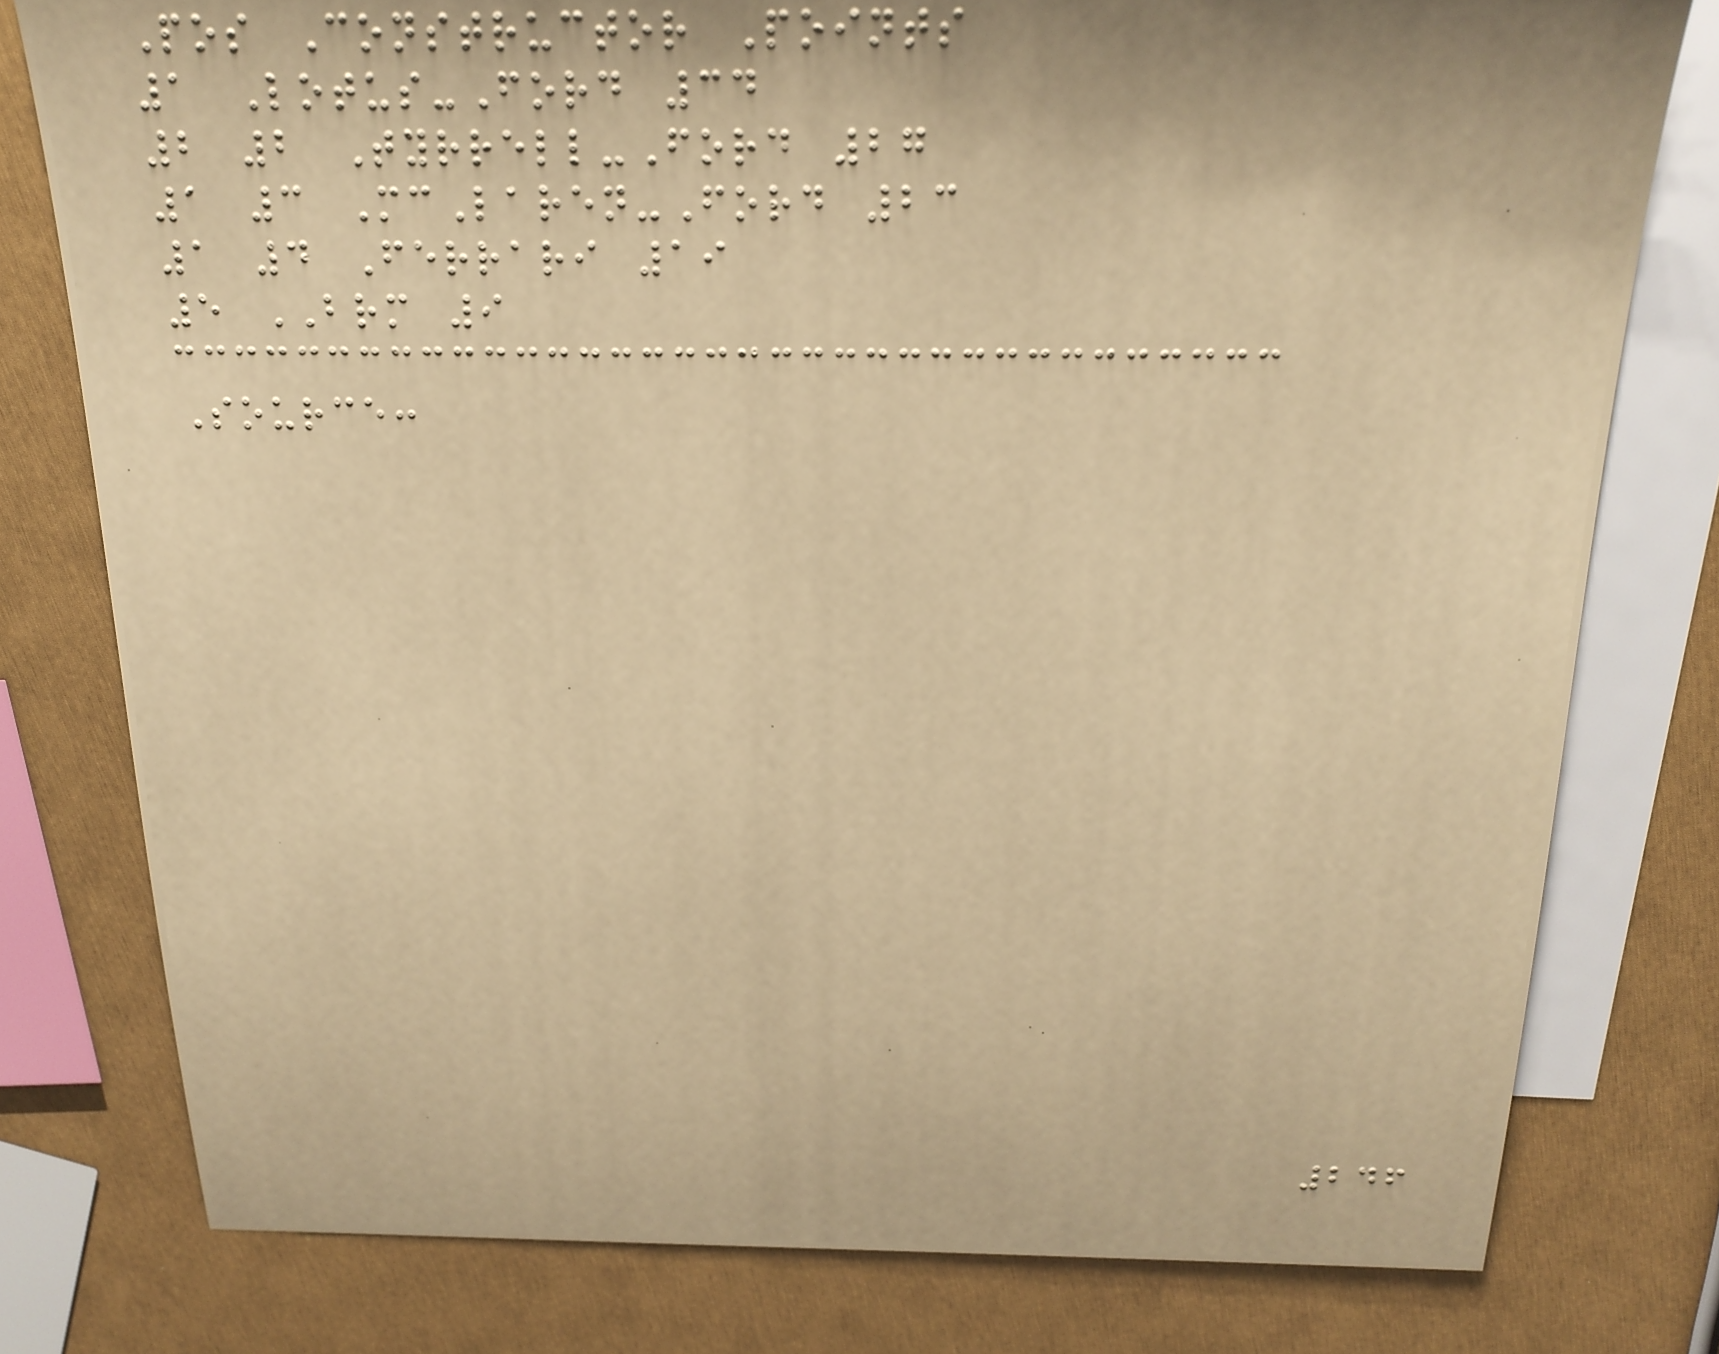Pos Constructor Points
1 Lotus-Ford 34
2 2 Tyrrell-Ford 27
1 3 McLaren-Ford 23
1 4 Ferrari 19
5 BRM 9
Source:
246
